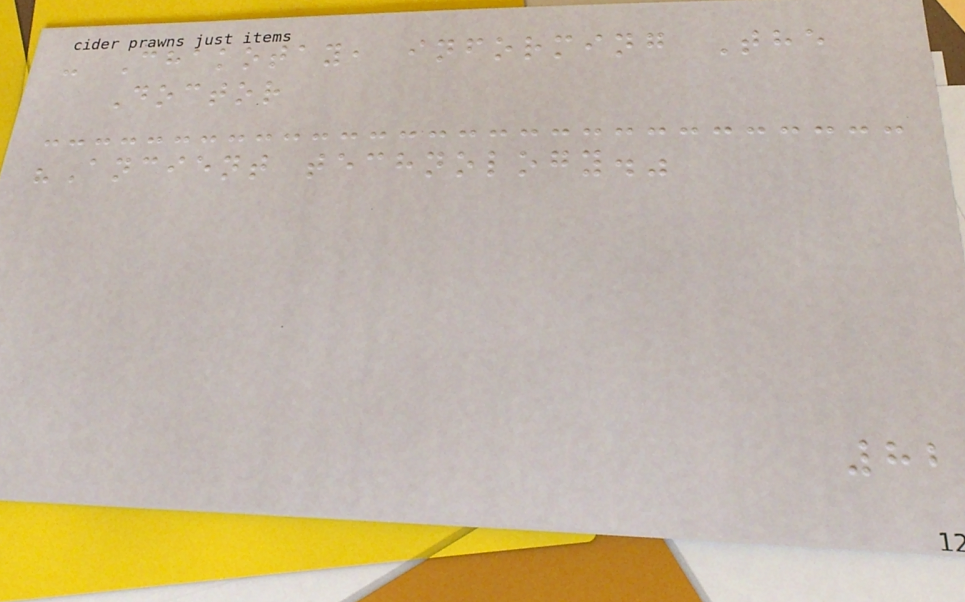- Chakotay, informing The
Doctor
"Ancient technology."
82
